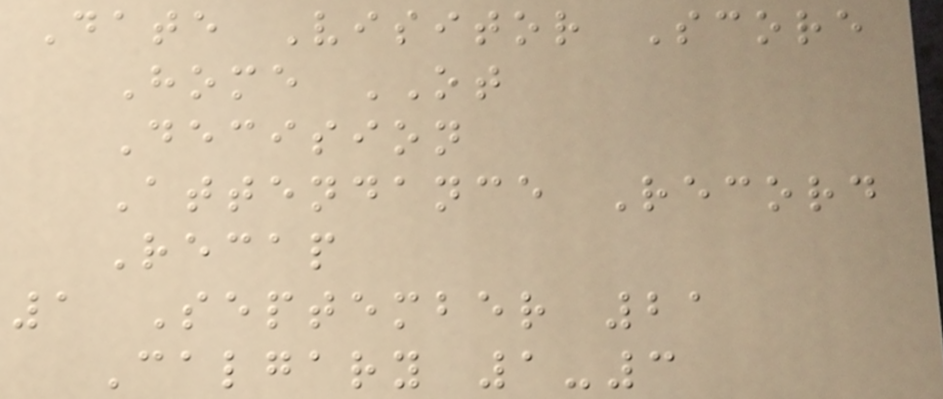Date Visitor Score
Home OT
Decision
Attendance Record
Recap
1 September 21
Calgary 1-3
